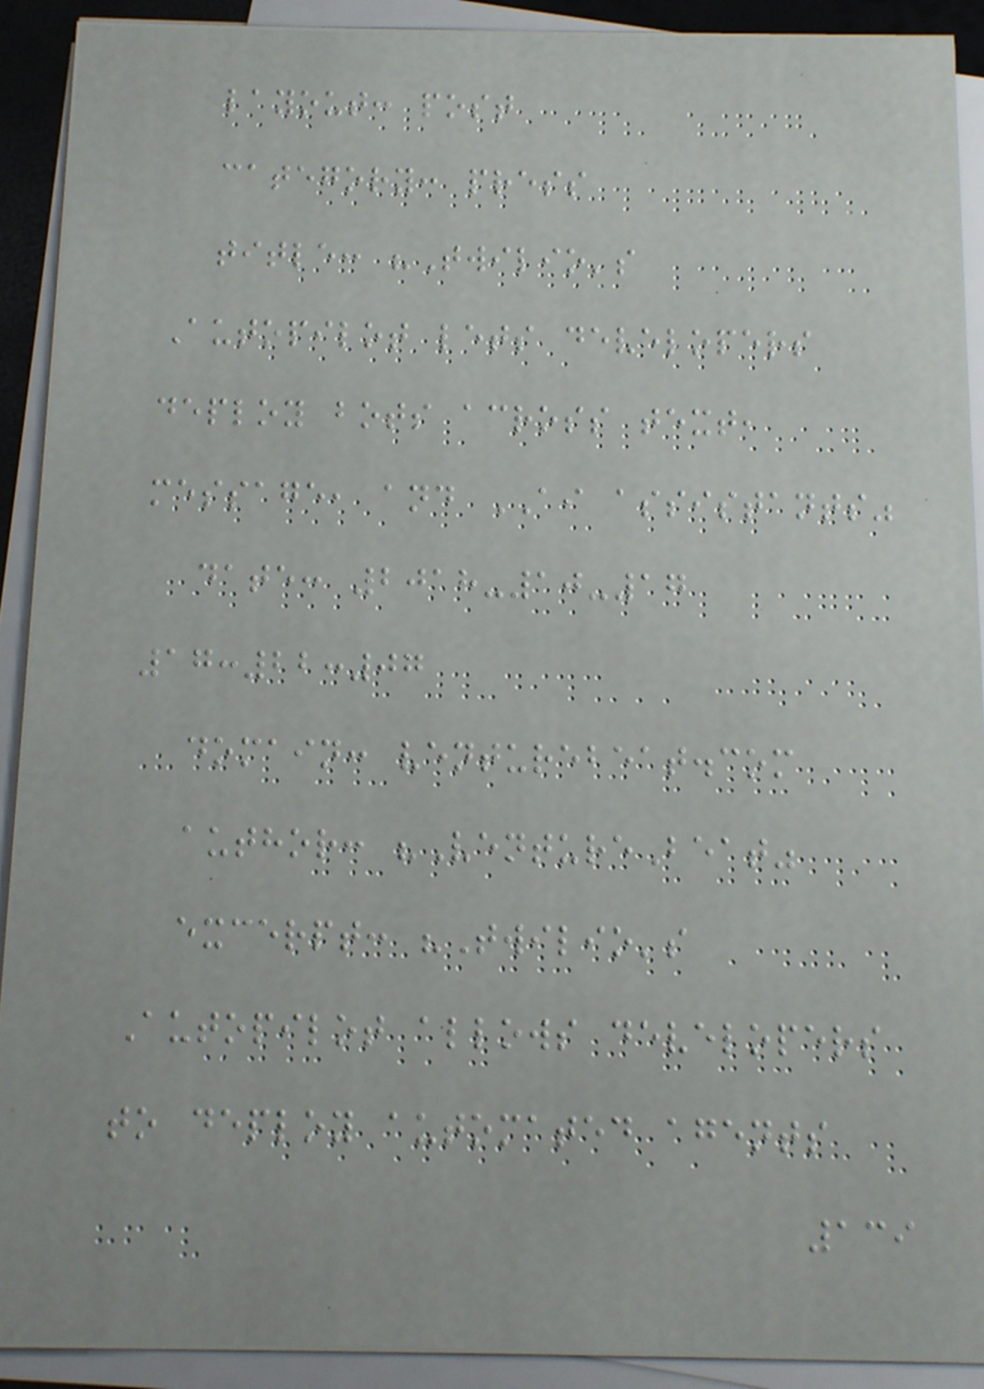layout: post
category: press
title: "Twilio's
Autopilot lets developers
deploy bots across text,
message, and AI assistants"
date: 2018-10-17
17:22:07
domain: venturebeat.com
author: "VentureBeat"
excerpt: "Twilio's
Autopilot allows developers
to deploy automated agents
139
